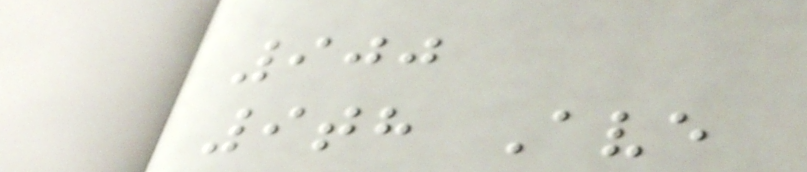900
9th Ave
